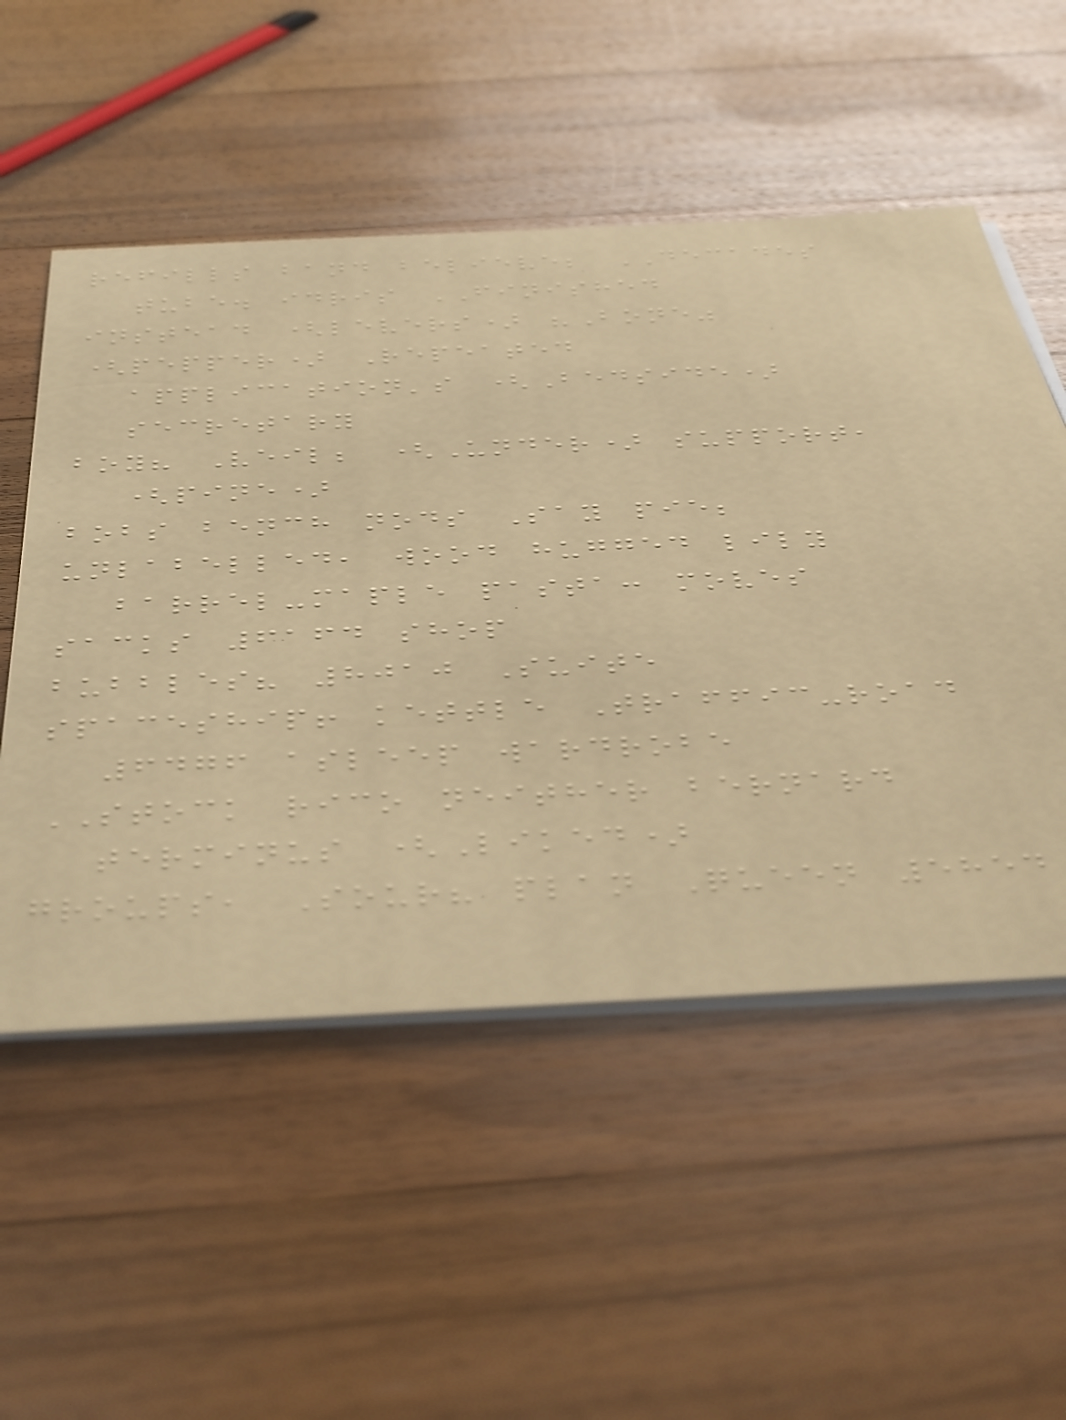refills band believe; DECADES
tube. idris FINISHED
instead (levers) "Bone"
(pepper) Repeated
application's (Bedside)
secretary
boy? Veil; (Under) support,
(pine)
bobs bench nods Say pie;
unlabelled, wood hugged lily
barrel-maple pasta: moves
sacks 6164 shop
bubbles? 8010 Suite
spaceship! kettle Traffic-road
6476 asleep wardrobe
STOCK rico neither bernard
terminus (Liked)
groups, Sour? plan Queen 5854
